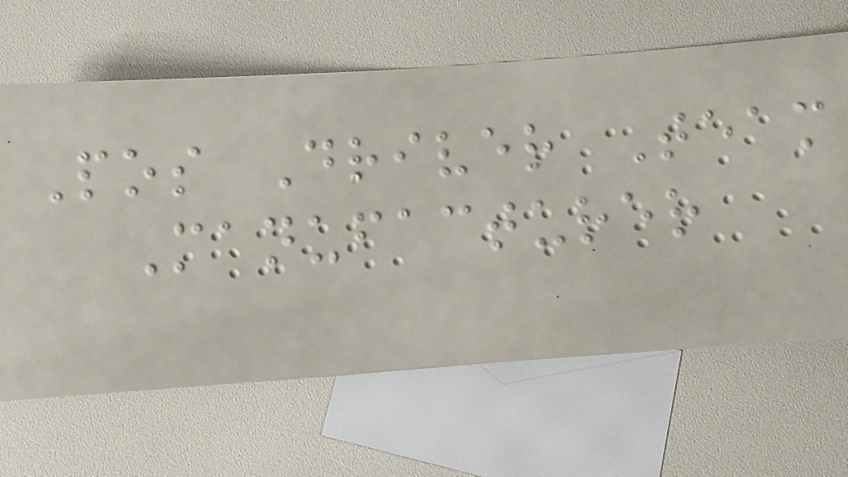Pos Driver Team
Manufacturer
